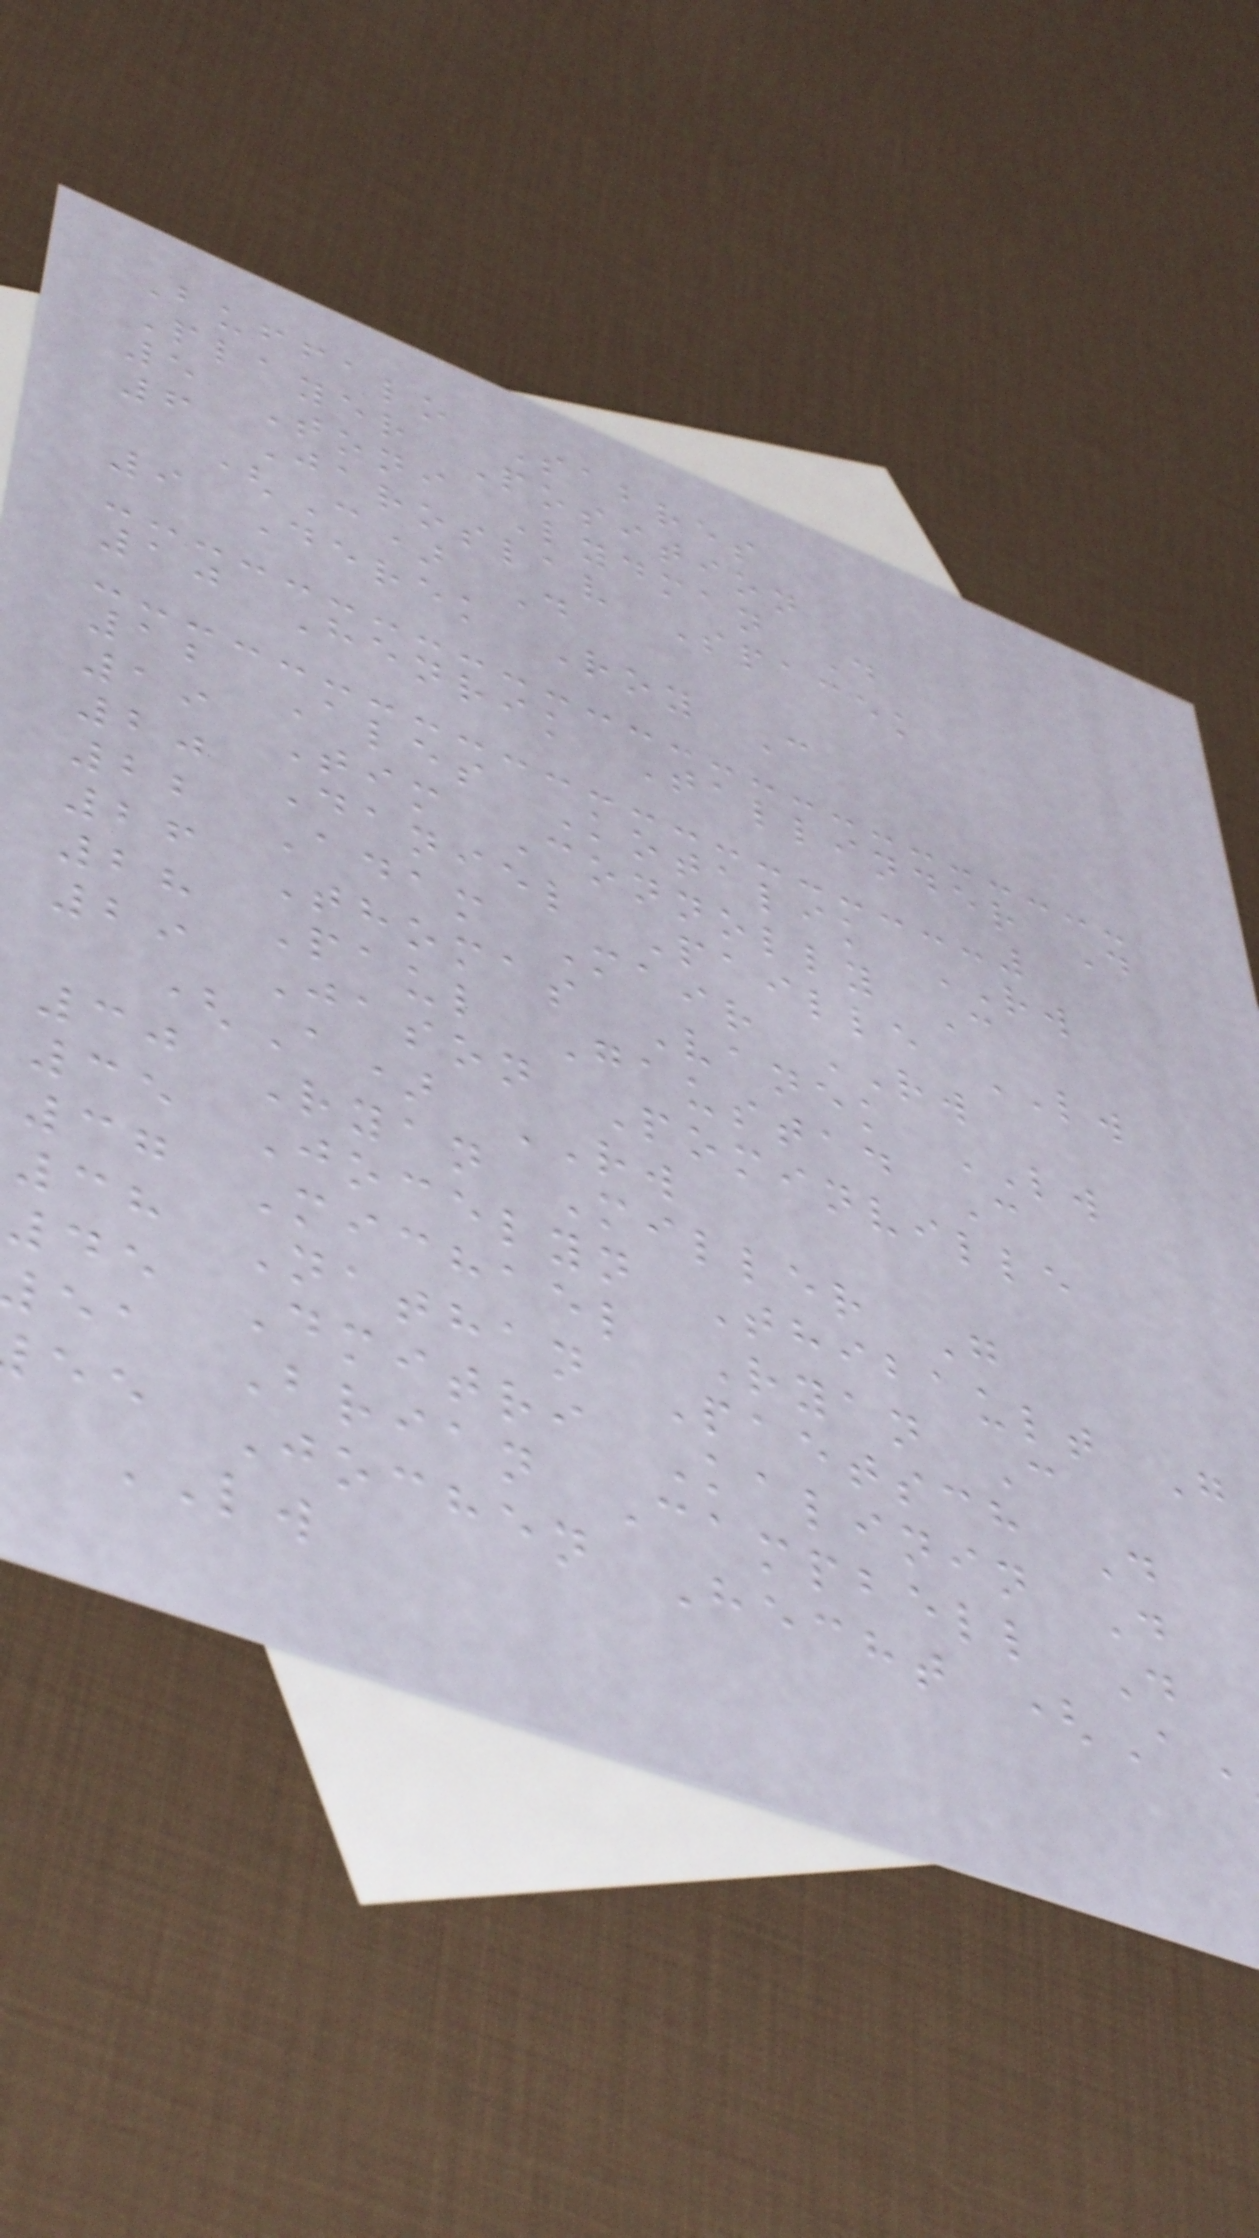Buffalo Sabres
Player Position
5 Toni Lydman D
6 Jaroslav Spacek
(C) D
9 Derek Roy C
10 Henrik Tallinder D
12 Ales Kotalik RW
19 Tim Connolly C
20 Daniel Paille LW
22 Adam Mair RW
26 Thomas Vanek LW
28 Paul Gaustad C
29 Jason Pominville
(A) RW
30 Ryan Miller G
35 Jocelyn Thibault G
37 Michael Ryan C
38 Nathan Paetsch D
45 Dmitri Kalinin D
ea Brian Campbell D
ee Jochen Hecht (A
LW
